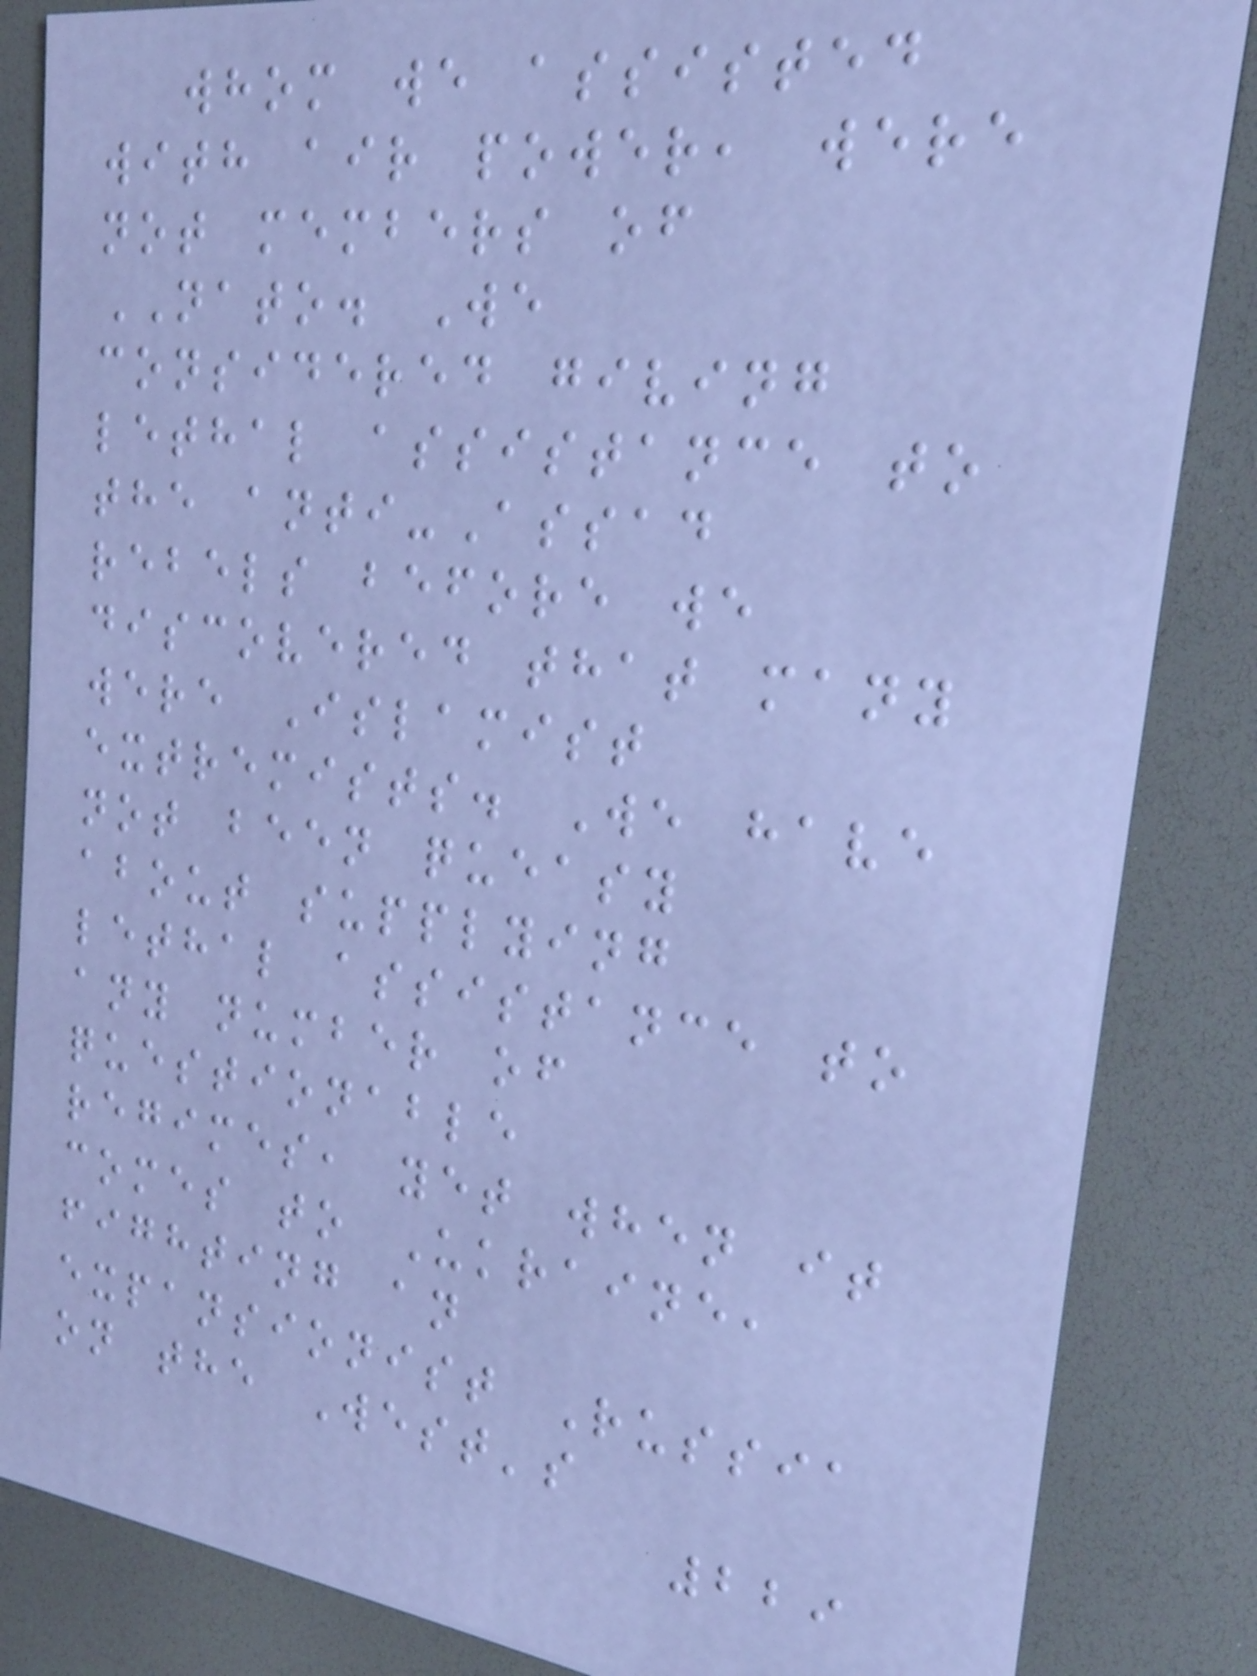whom we assisted
with air power, were
not members of
NATO. We
considered giving
lethal assistance to
the anti-Assad
rebels before we
discovered that many
were Islamist
extremists. We have
not been queasy
about supplying
lethal assistance to
any number of
questionable
regimes, yet when it
comes to Ukraine,
fighting an
expansionist Russia
on the West's
229
